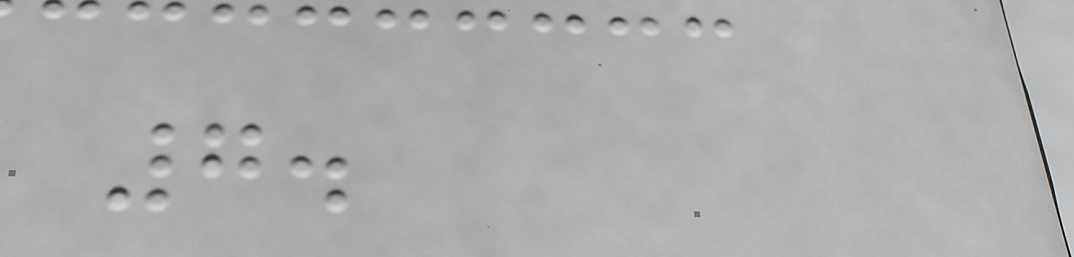7.
